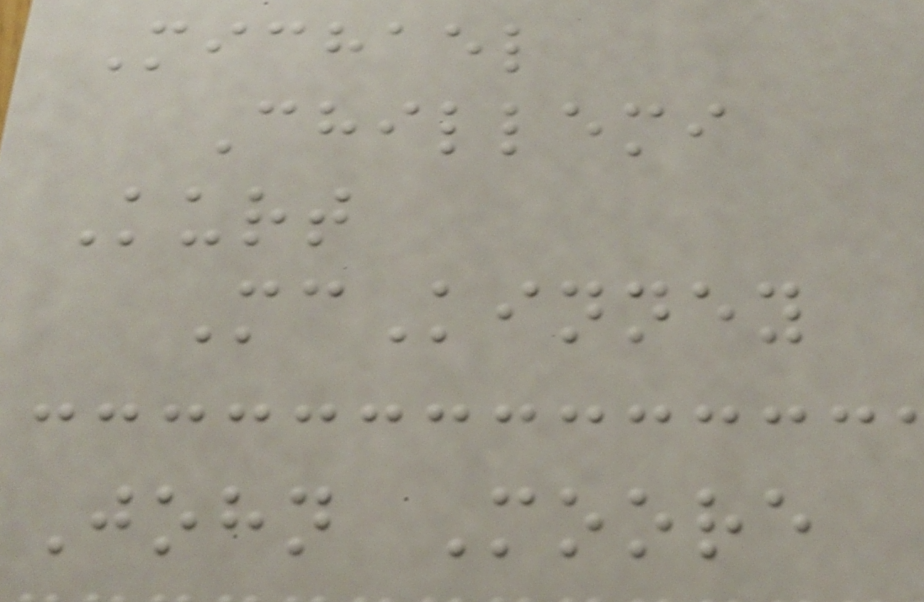Michael
Chillemi
Kurt
McKinney
John Moore
